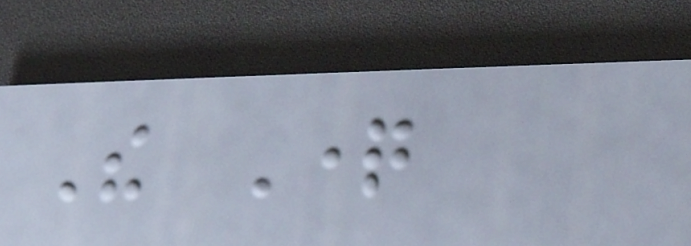The Question
